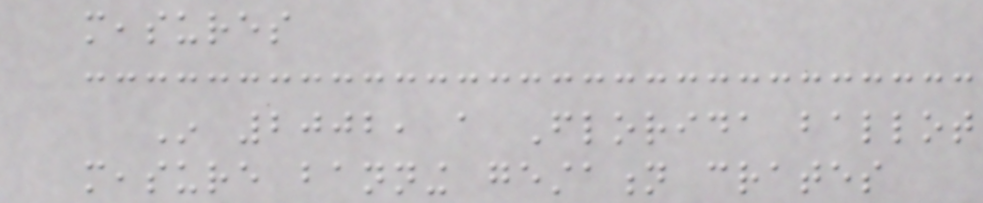measures
In 2002, a Florida ballot
measure banning gestation crates
